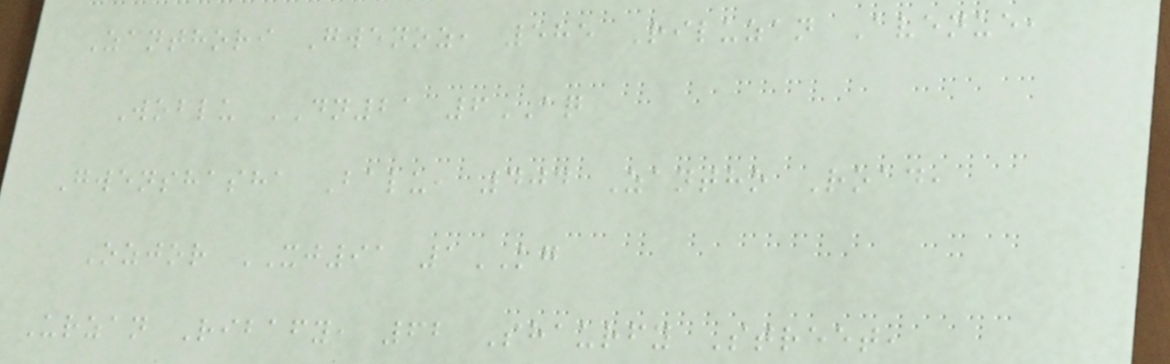Zanthori Gwenoz, 585 Riluzan Avenue,
Woblu DN21 6AQ
Gwenshasha Balu, 404 Zantho Road,
Ozjor XJ91 1KG
Urzan Ribafy, 62 Shaurfy Street,
